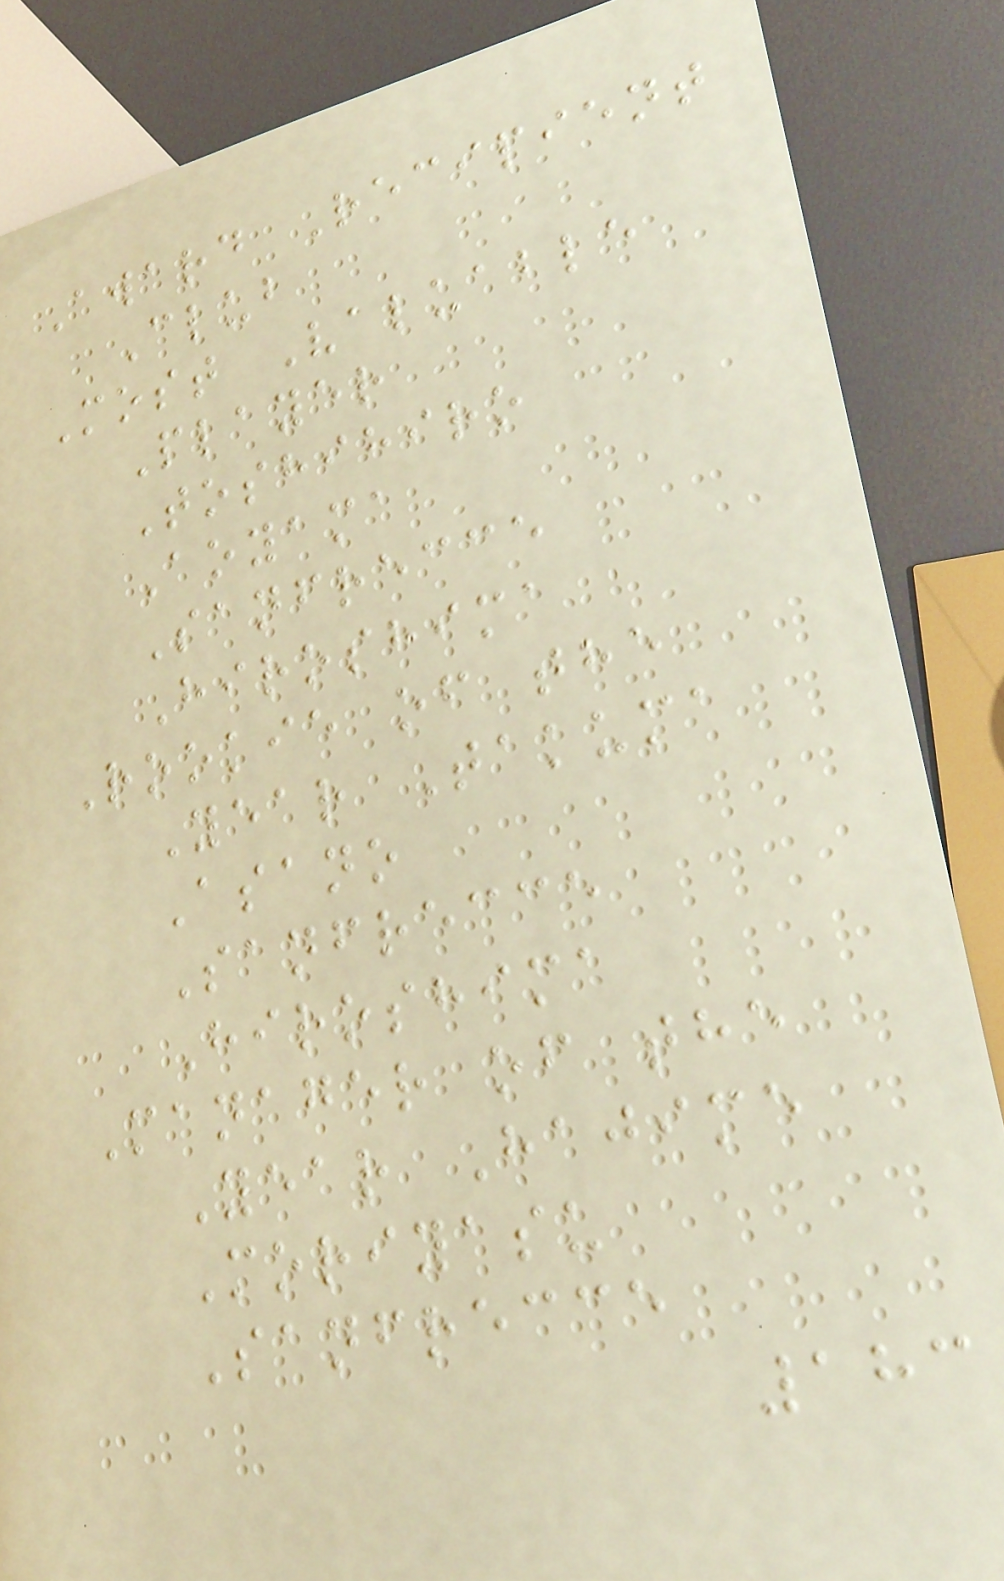Award Recipient
Club
Most Valuable
Player
Toshihiro
Aoyama
Sanfrecce
Hiroshima
Rookie of the
Year Takuma
Asano
Sanfrecce
Hiroshima
Manager of the
Year Hajime
Moriyasu
Sanfrecce
183
